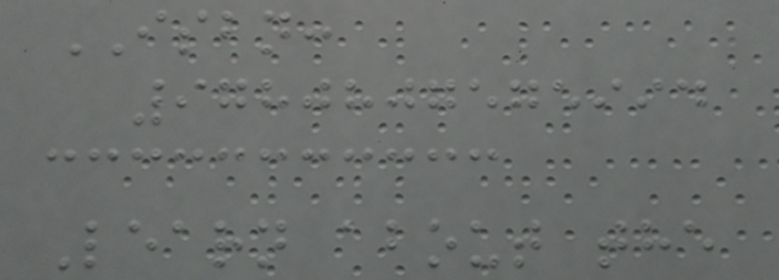ISBN:
9780807575994
Learn about the
